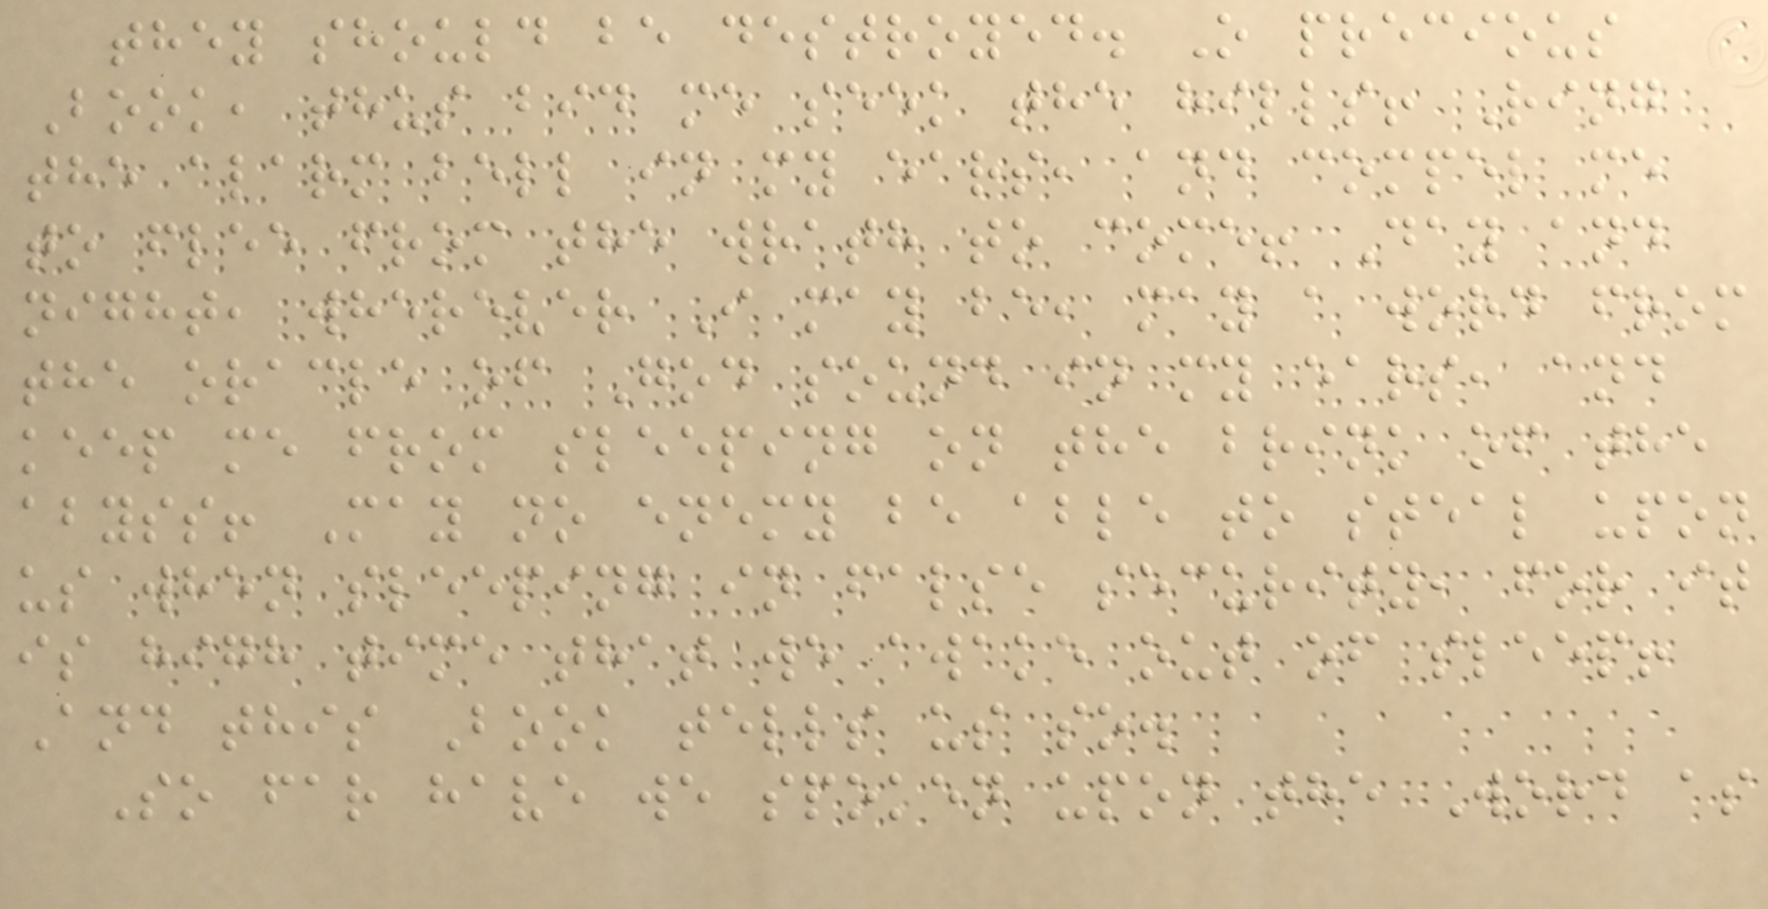they should be destroyed. O precious
Book, thus bid me seek the hills! Ring
the alarm bell in my ears, and compel me
to flee from the wrath to come! Day and
night, wherever I may be, may a word from
the oracle of God sound in my ears, and
keep me from sleeping on the brink of the
abyss! May no enemy be able to steal upon
us when sleeping in false security, for it
is high time that we awake out of sleep!
And this Book tells us so.
So far have we spoken upon the Word as
